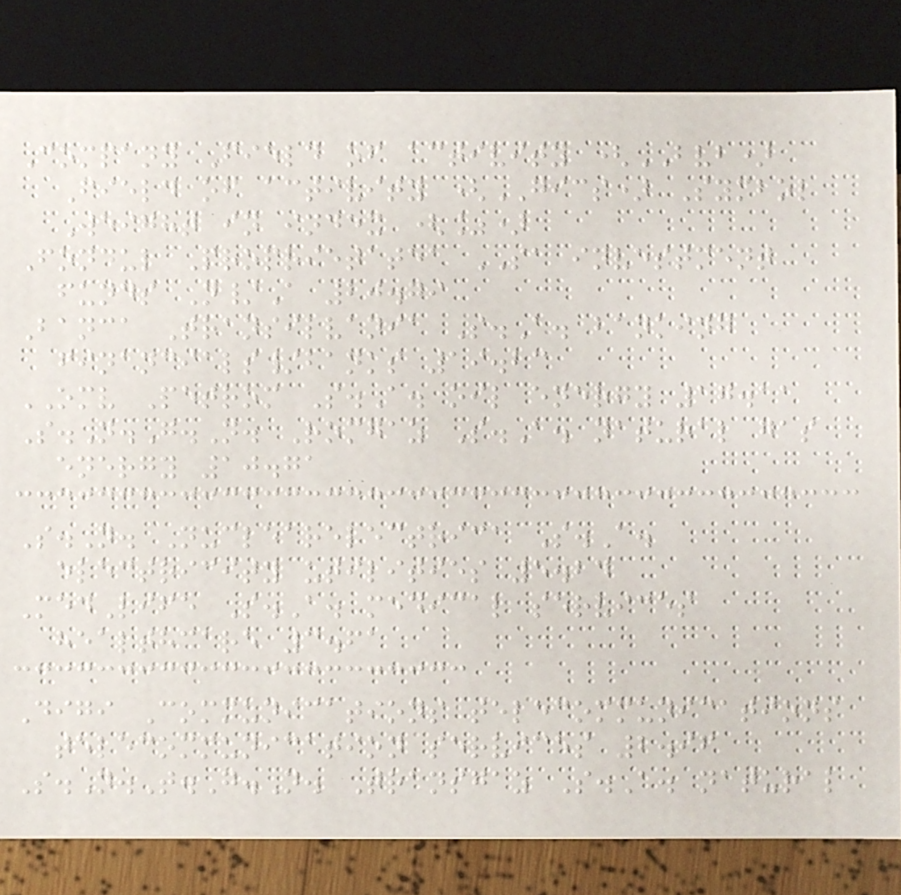Company Field of activity (BVB)
Field of activity (GICS) Symbol
Weight in index (%)
Fondul Proprietatea SA investment
funds N/A 20.79
Banca Transilvania S.A. banking
financials/banks 19.23
OMV Petrom S.A. oil energy 17.11
S.N.G.N. Romgaz S.A. natural gas
energy 10.71
S.N. Nuclearelectrica S.A.
electricity utilities 5.24
MedLife S.A. medical services
healthcare 3.61
Digi Communications telecommunications
telecommunication services 2.96
S.N.T.G.N. Transgaz S.A. natural
